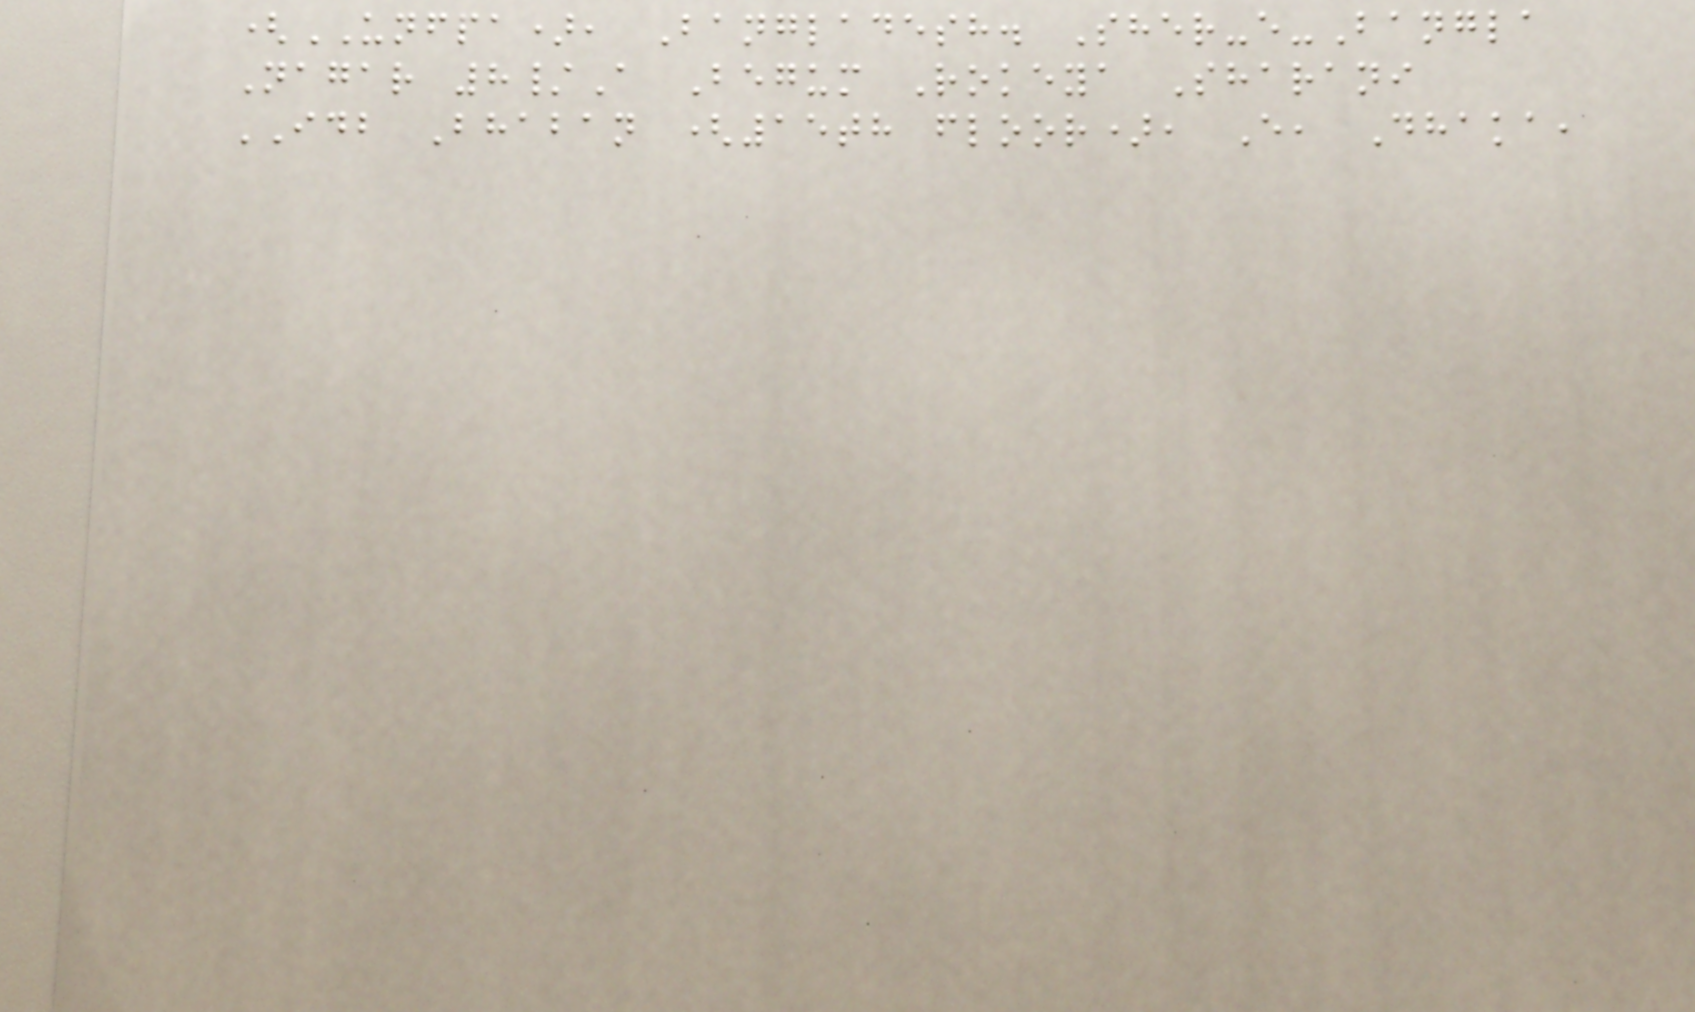(UNFPA), Bangladesh. Sher-e-Bangla
Nagar 8/A Begum Rokeya Sharani
IDB Bhaban (15th floor), E, Dhaka,
